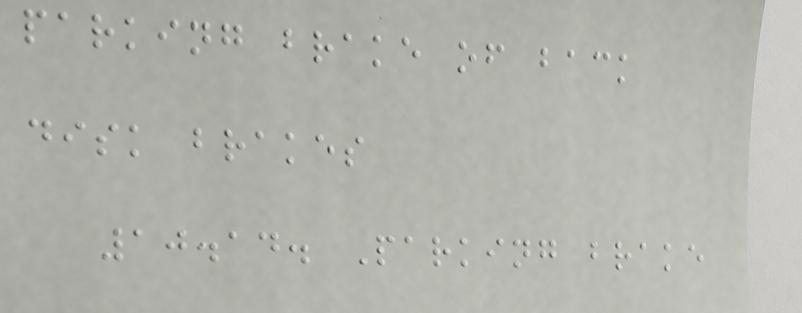parking brake of back
disk brakes
10.14. Parking brake
